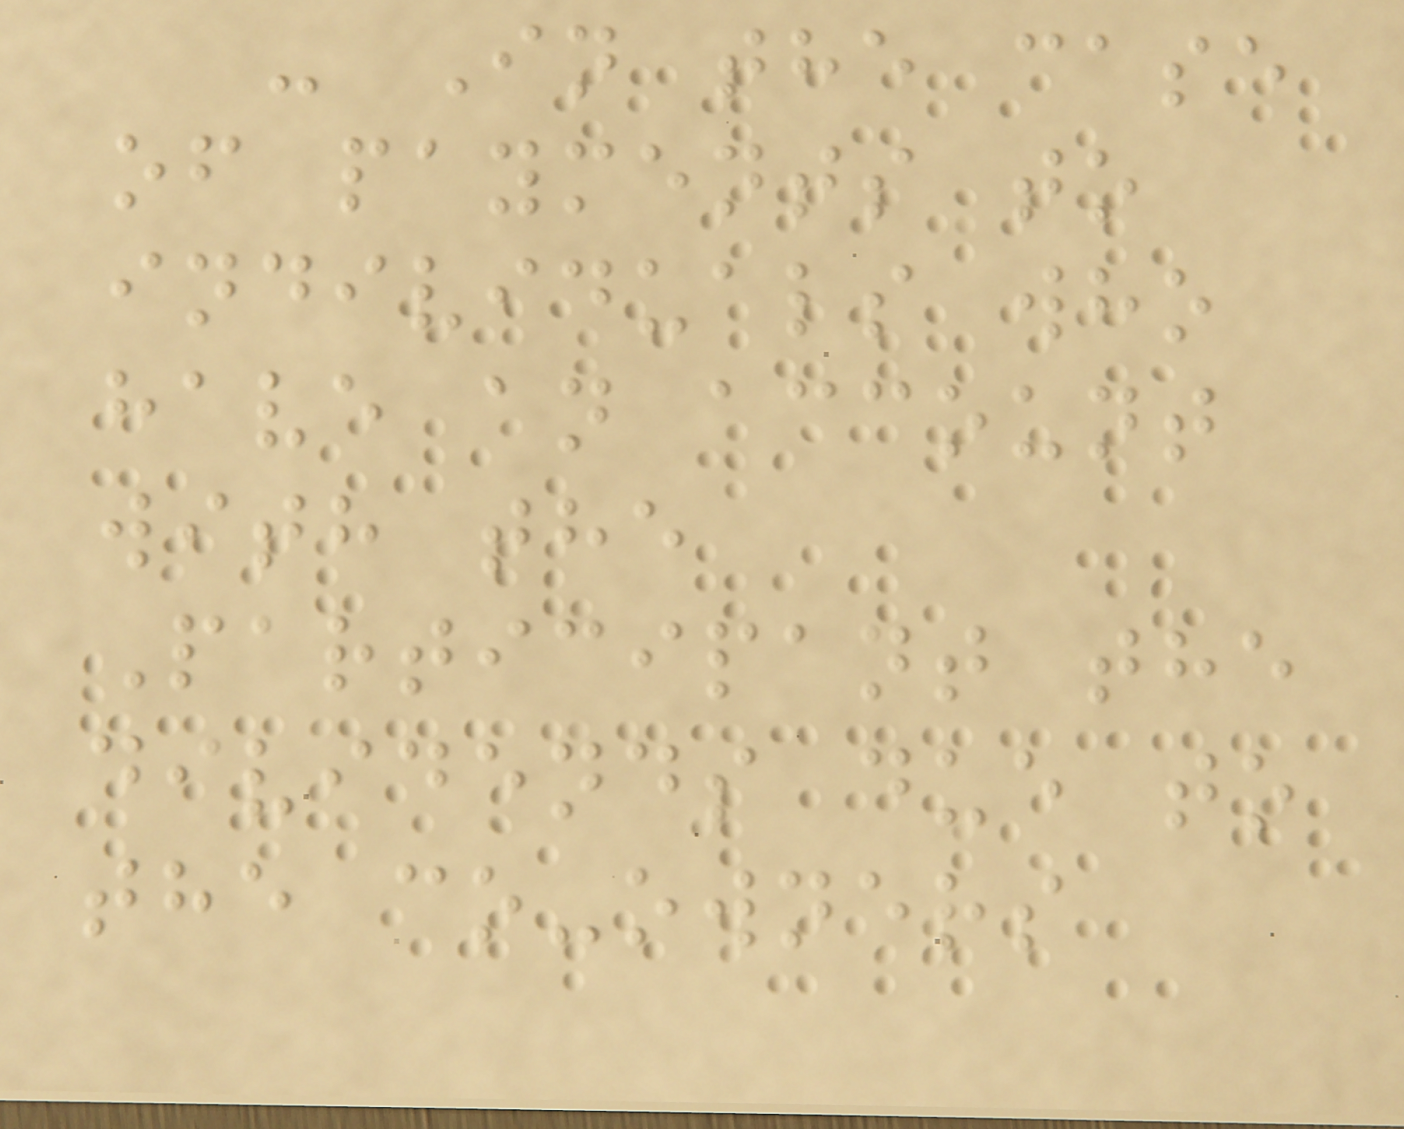- In the case
of payments to
individuals who
have an account
with the
Participant the
dividends due to
the co-owners
